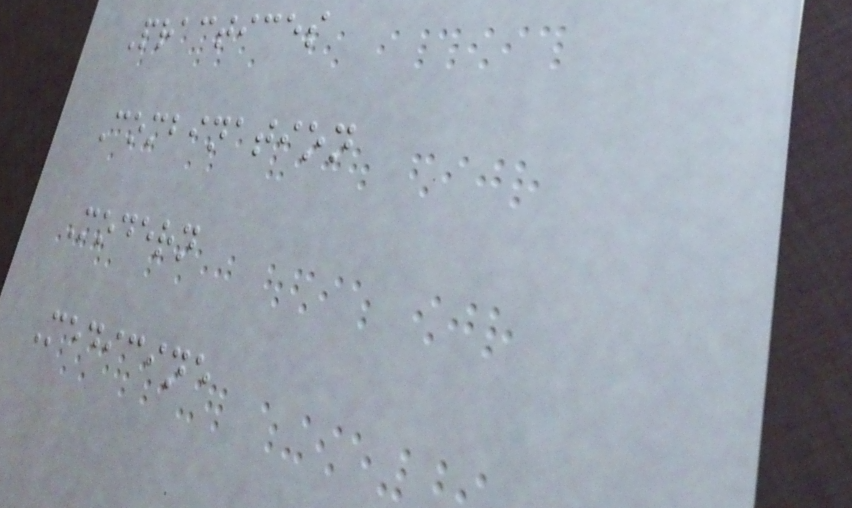Practices
Combination
Modern
Medicine
